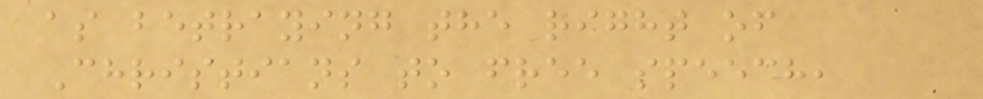as betraying the right of
Christians to free speech,
